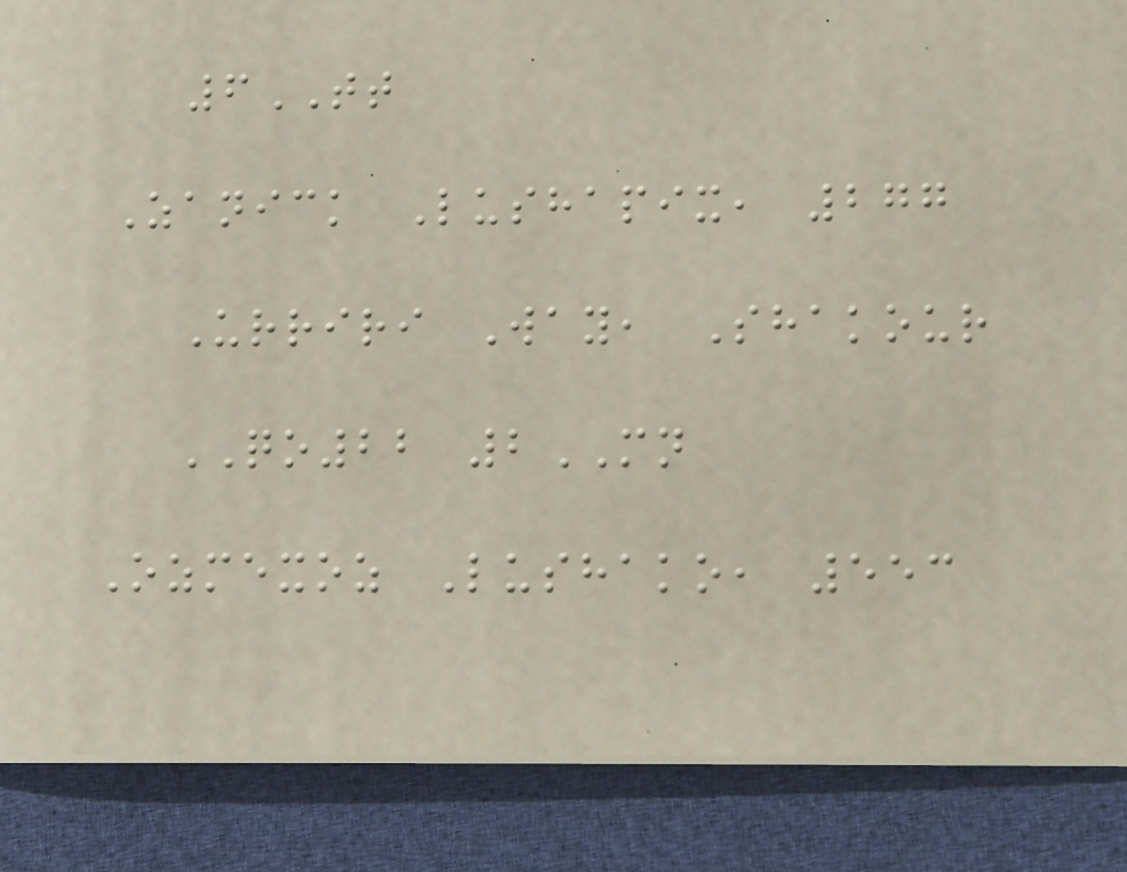6TT
Zanick Lushapix, 277
Urriri Way, Shakour
QO22 2MN
Ozmexoz Lushako, 553
